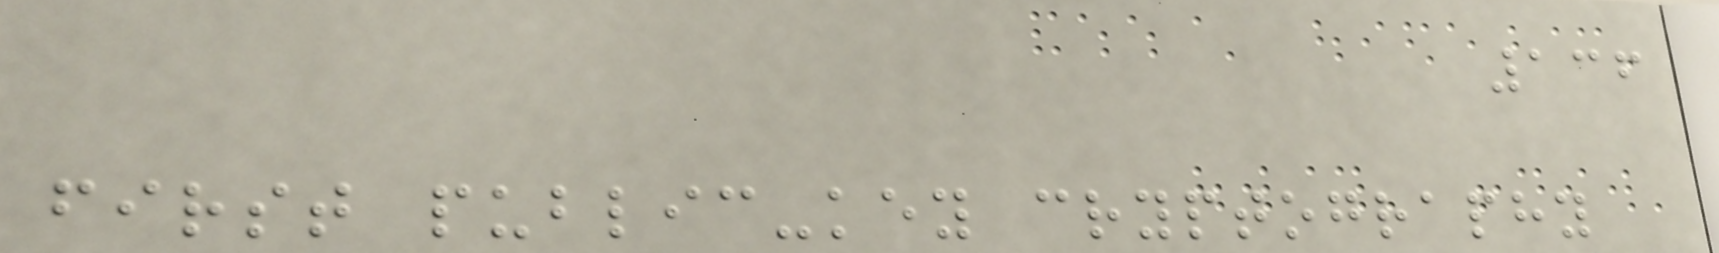136
first public-key cryptography
